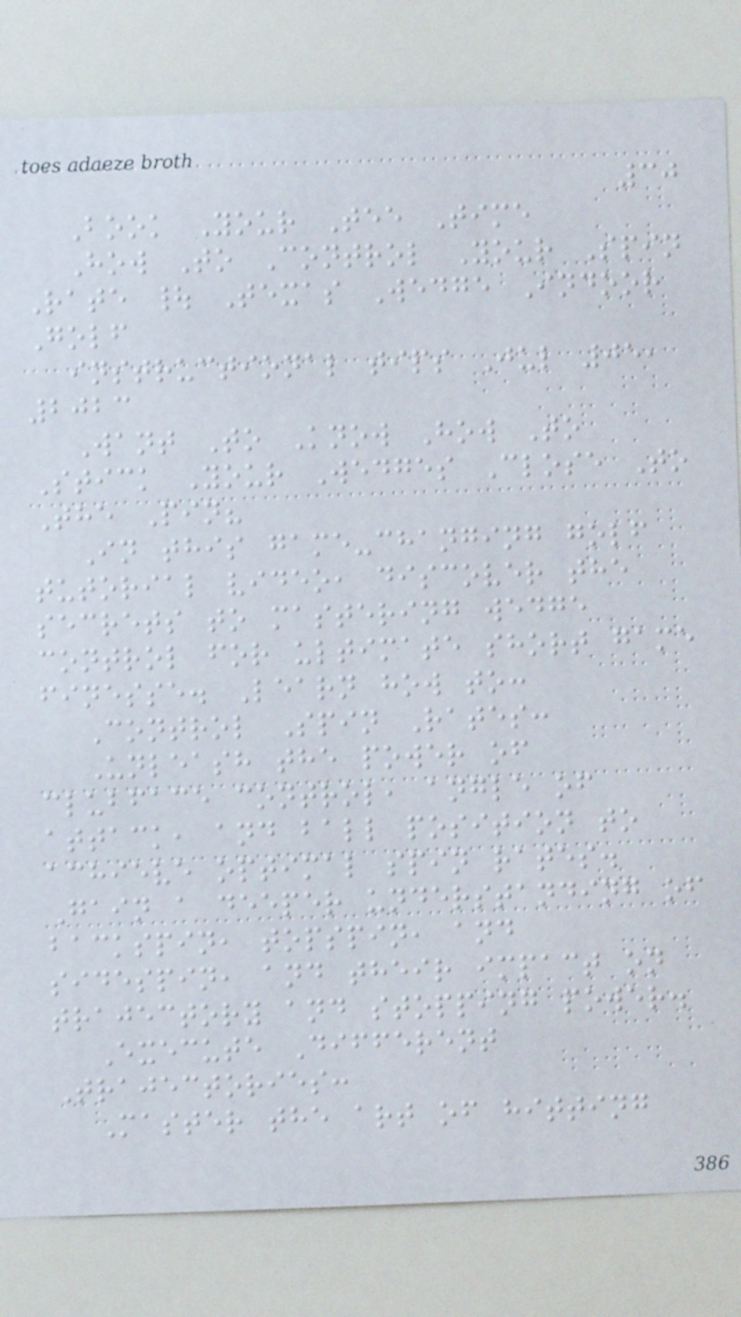30
Book Your Tee Time
How To Control Your Spin
Rate | Texas Wedge Indoor
Golf
instructional tips Jul 05,
2023
Want To Know How To
Stick Your Wedges Close To
The Pin?
In this game-changing golf
tutorial video, discover the
secrets to mastering wedge
control for ultimate short game
finesse. Learn how to:
Control Spin Rates:
Unleash the power of
clubface control, angle of
attack, and ball position to
achieve optimal spin rates.
Gain a deeper understanding of
backspin, topspin, and
sidespin, and their impact on
trajectory and stopping power.
Execute Different
Trajectories:
Master the art of hitting
